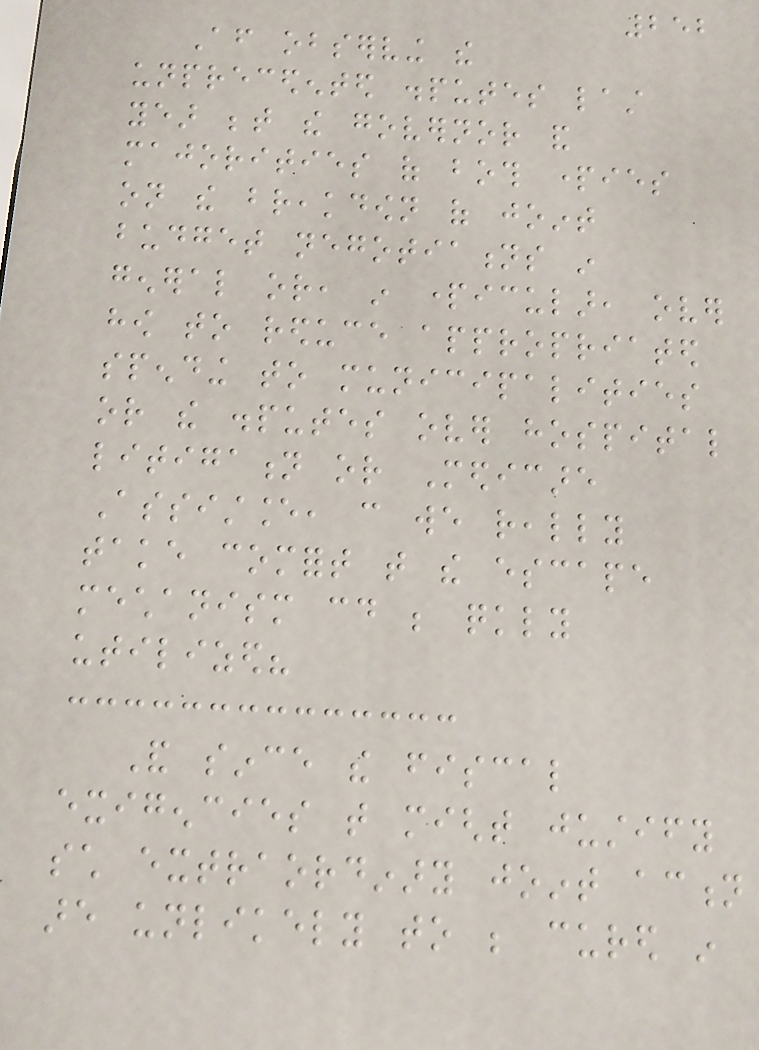252
After observing the
unprecedented disputes last
year between the governor and
majorities of both parties
on the breakdown of joint
budget negotiations in
general or, in particular, over
how to reduce appropriated
spending to municipalities
or the disputes over hospital
litigation or Medicare
Assistance, can we really
take comfort that the escape
mechanism could be quickly
utilized?
And since the fiscal
exigencies that might justify
such extraordinary joint action
are unlikely to be cured in
